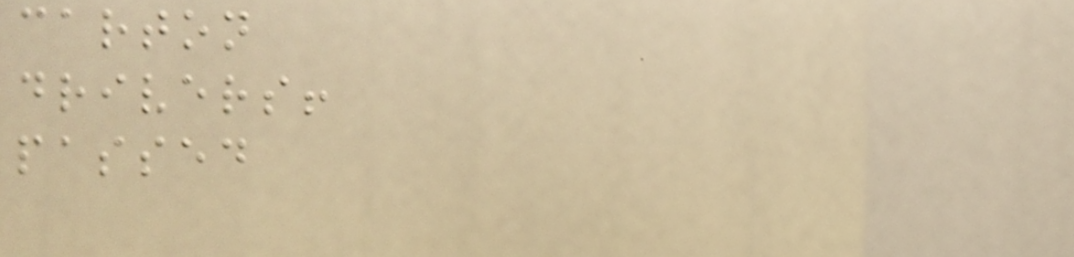carton
drivers!
passed
